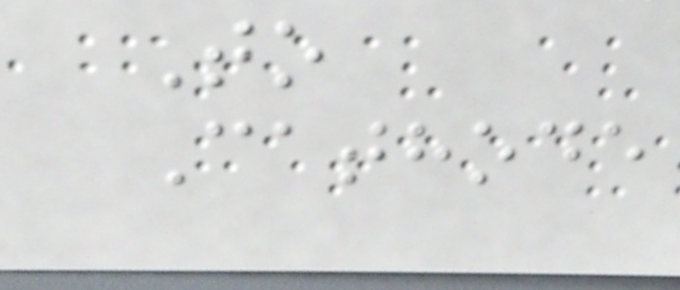To
Cathode
